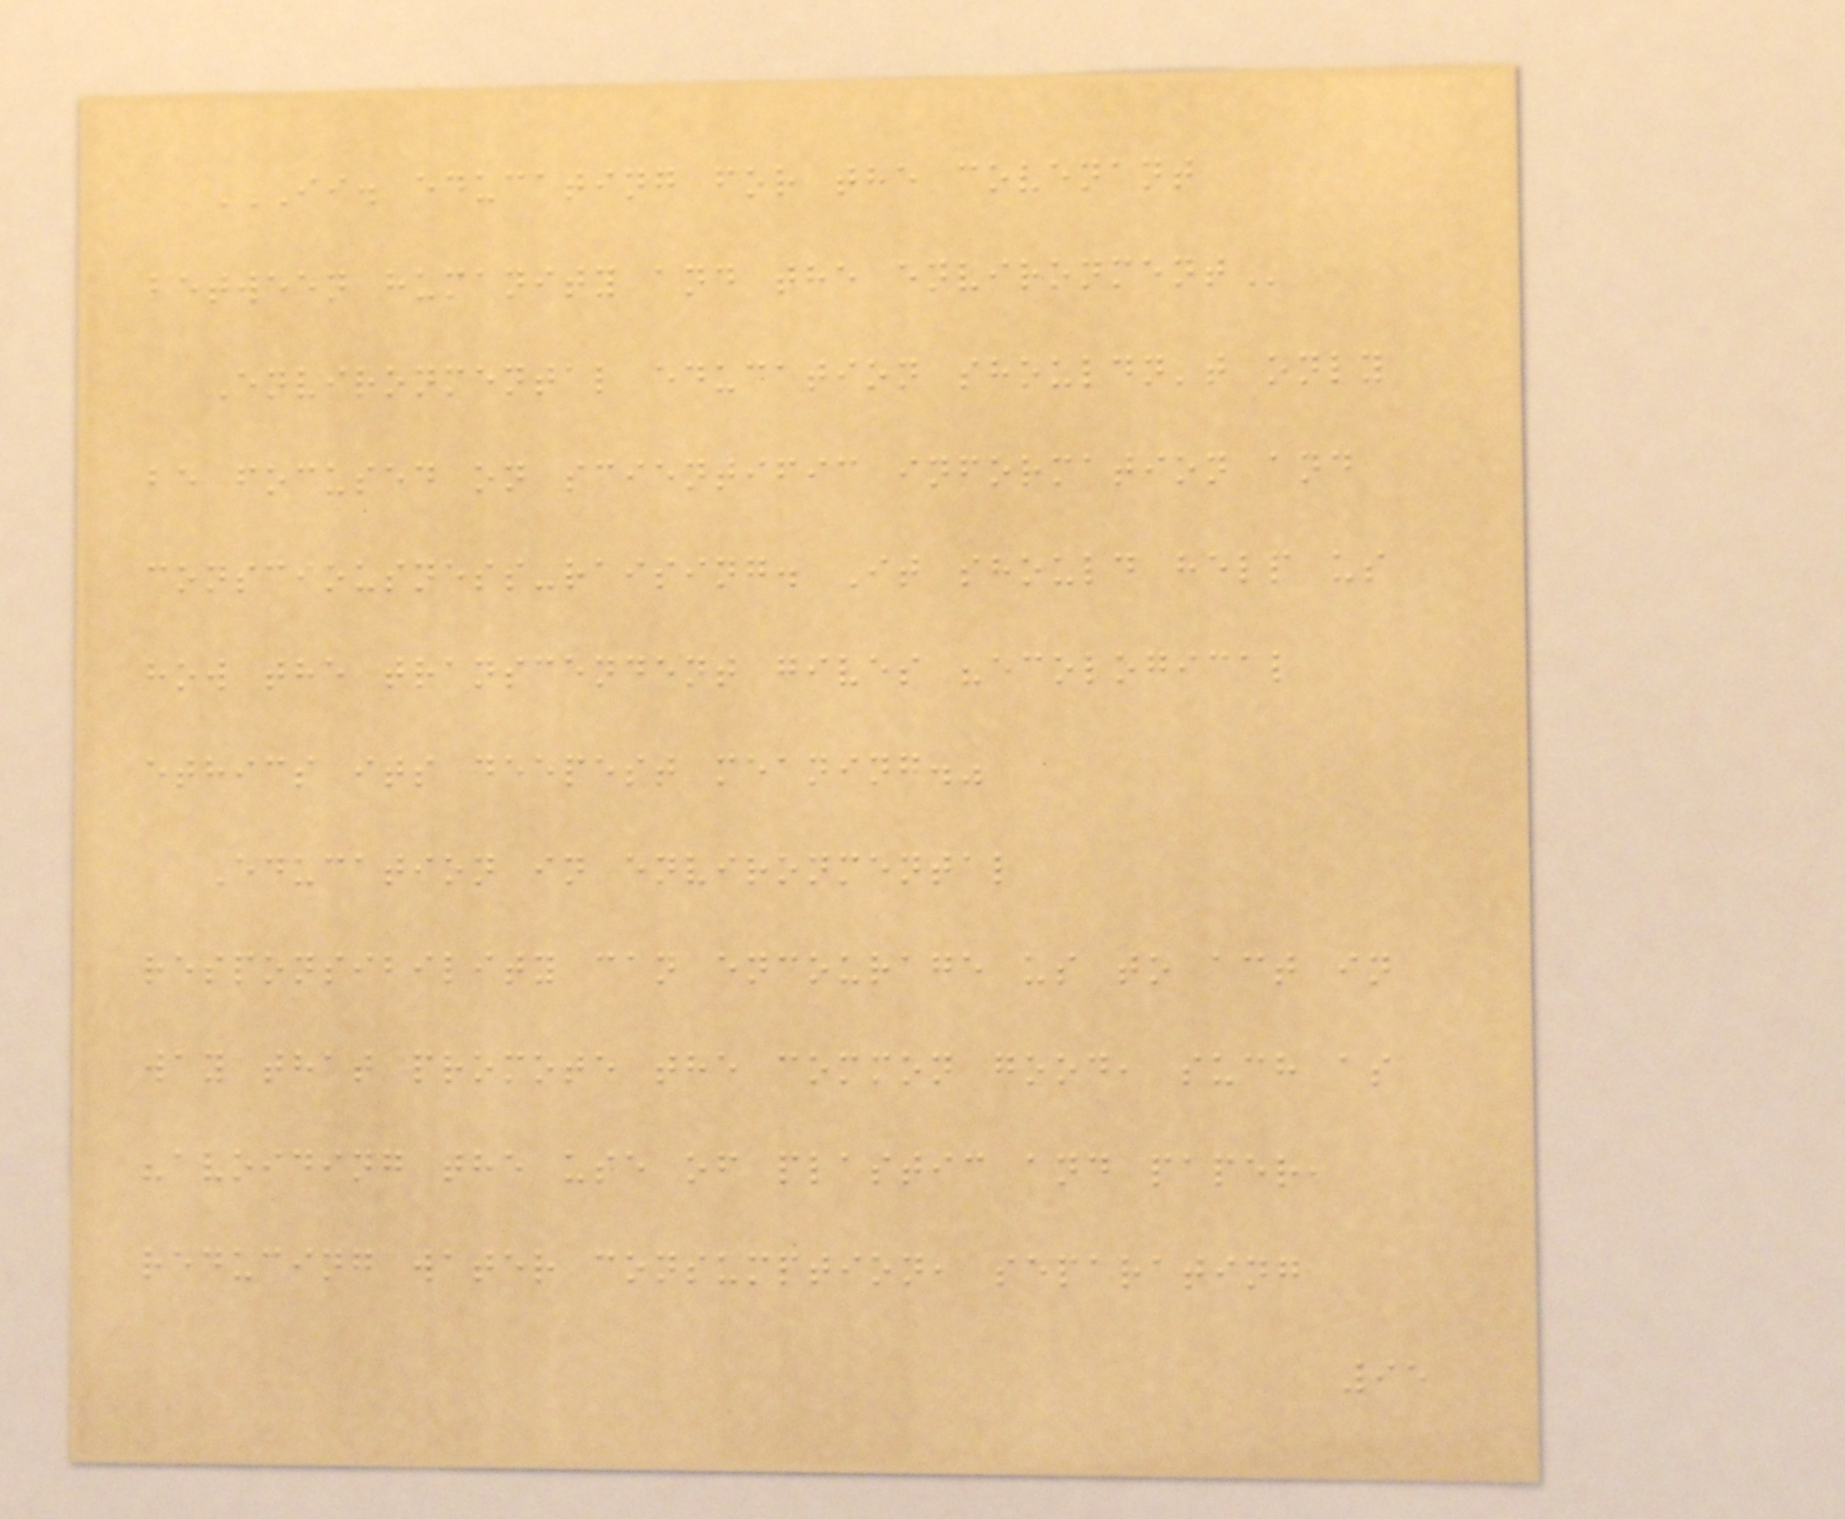II. EDUCATING FOR THE COVENANT
BETWEEN HUMANITY AND THE ENVIRONMENT
Environmental education shouldn't only
be focused on scientific information and
consciousness-raising. It should help us
how the transcendent gives "ecological
ethics its deepest meaning."
Education in environmental
responsibility can encourage us to act in
way that promote the common good, such as
"avoiding the use of plastic and paper,
reducing water consumption, separating
95
